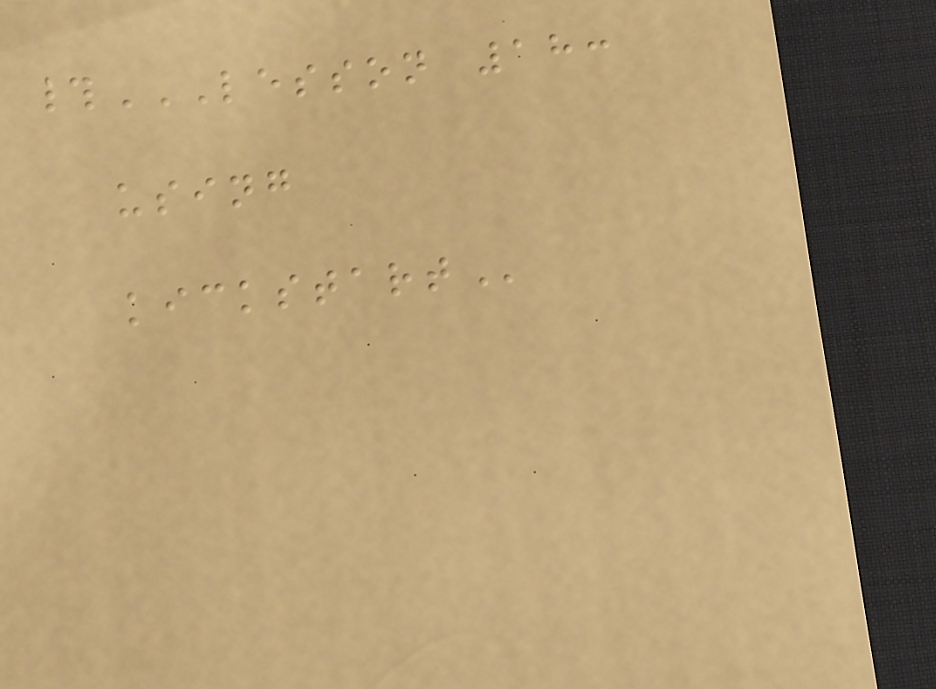#LESSON 18:
USING
KICKSTART
